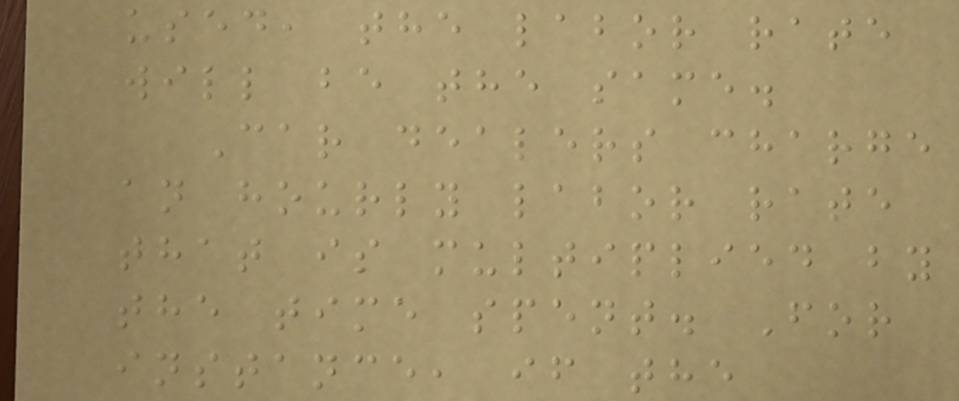used, the labor rate
will be the same.
Car dealers charge
an hourly labor rate
that is multiplied by
the time spent. For
instance, if the
